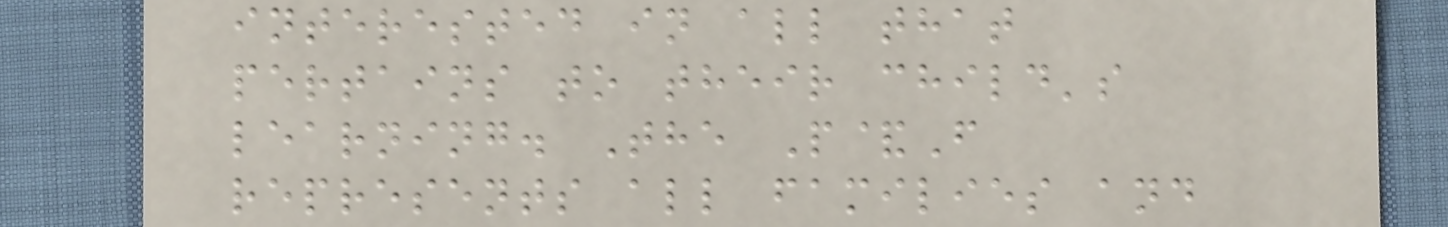interested in all that
pertains to their child's
learning. The P&F
represents all families and
